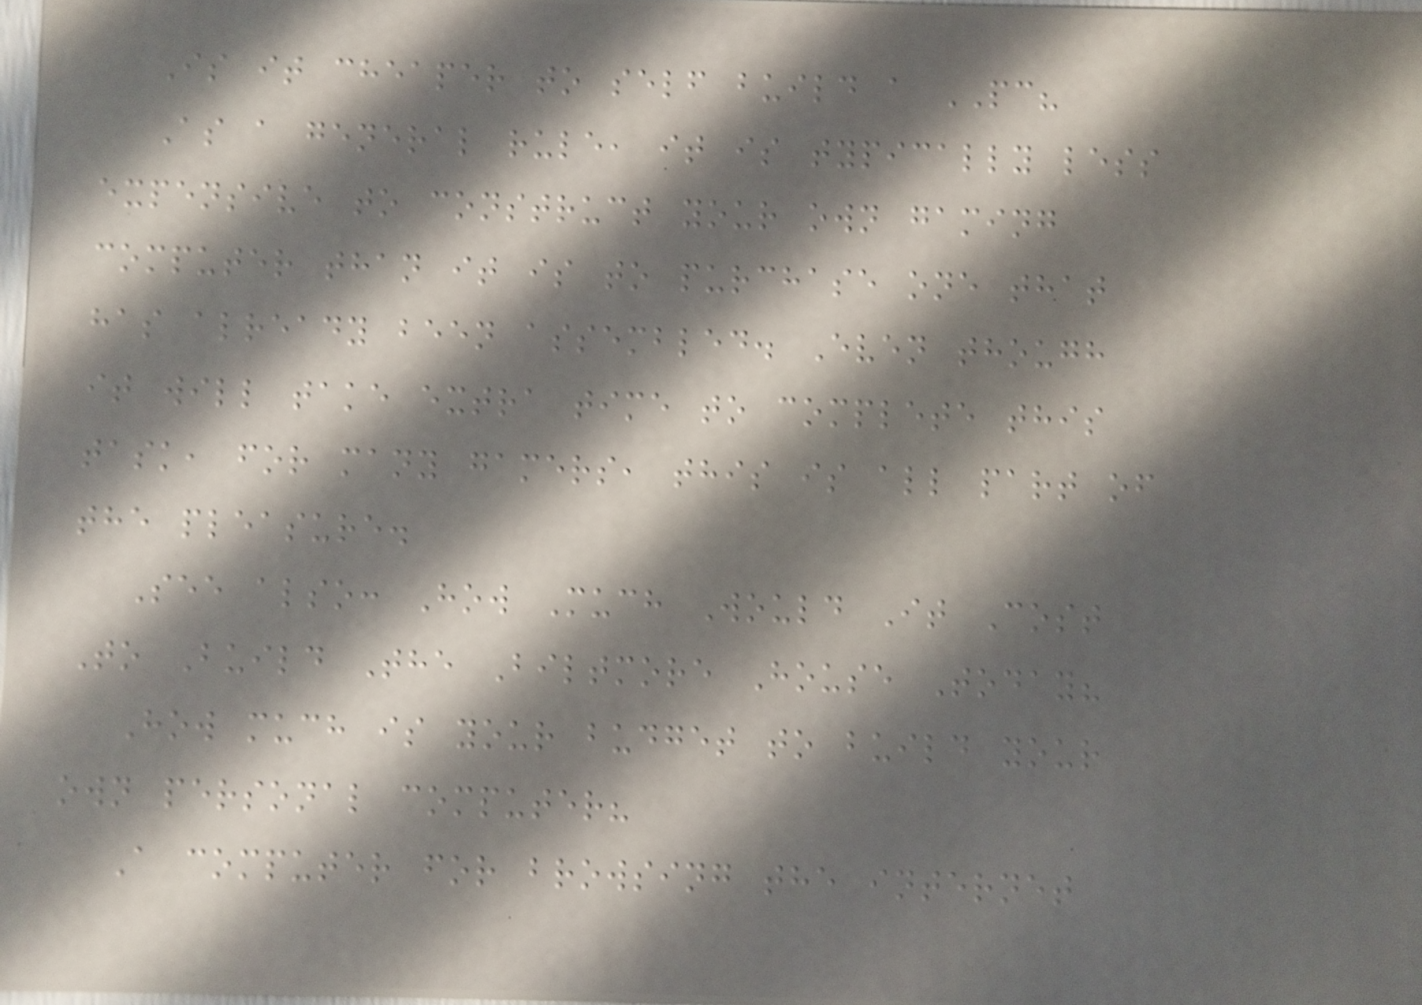Is it cheaper to self build a PC?
As a general rule, it is typically less
expensive to construct your own gaming
computer than it is to purchase one that
has already been assembled. Even though
it will take extra time to complete this
task, for many gamers, this is all part of
the pleasure.
See also: How Much Would It Cost
To Build The Biltmore House Today?
How much is your budget to build your
own personal computer?
A computer for browsing the internet
